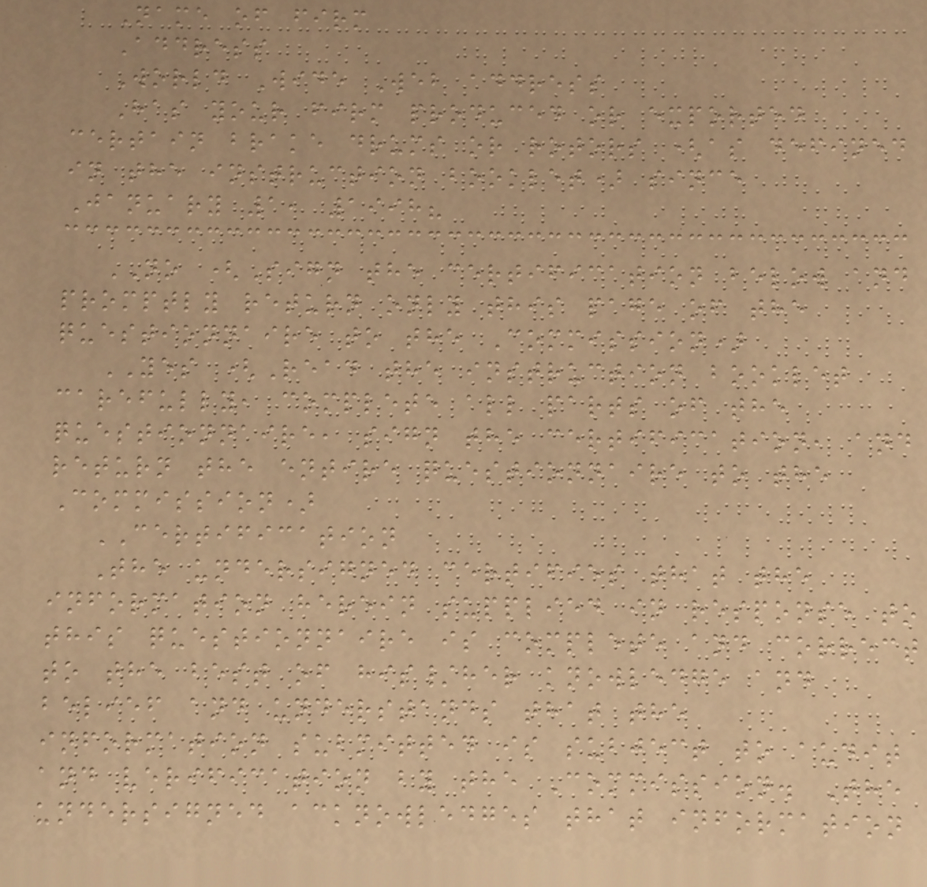Name of firm
Address
World Wide Web address
Has your firm produced or exported
certain brake drums or rotors (as defined
in the instruction booklet) since
January 1, 1998?
NO (Sign the certification below and
promptly return only this page of the
questionnaire to the Commission)
YES (Read the instruction booklet
carefully, complete all parts of the
questionnaire, sign the certification, and
return the entire questionnaire to the
Commission)
CERTIFICATION
The undersigned certifies that the
information herein supplied in response to
this questionnaire is complete and correct
to the best of his/her knowledge and
belief and understands that the
information submitted is subject to audit
and verification by the Commission. The
undersigned acknowledges that information
